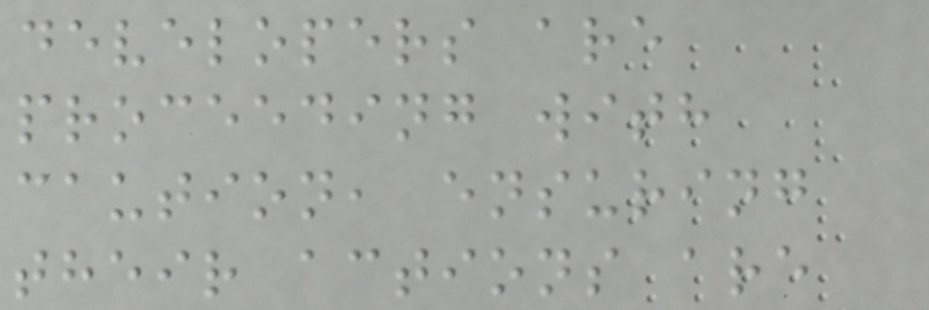developers are
proceeding with
caution, ensuring
their actions are
